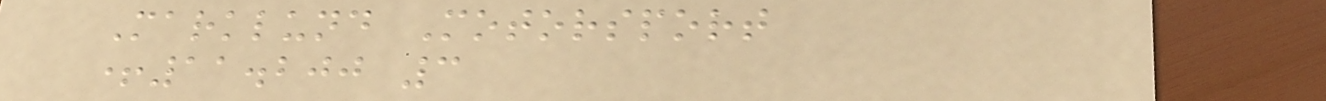Marklund Motorsport
+11.200 3
